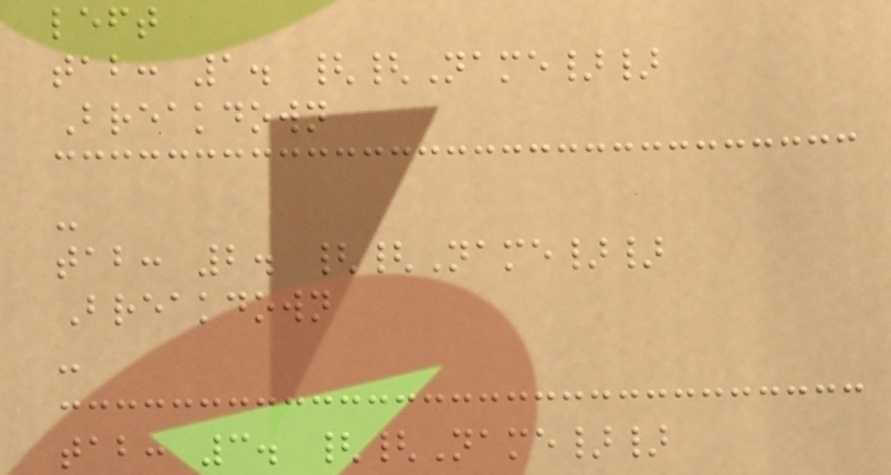left
tab: 1. {{Name}}
Breakdown
-
tab: 2. {{Name}}
Breakdown
-
tab: 3. {{Name}}
